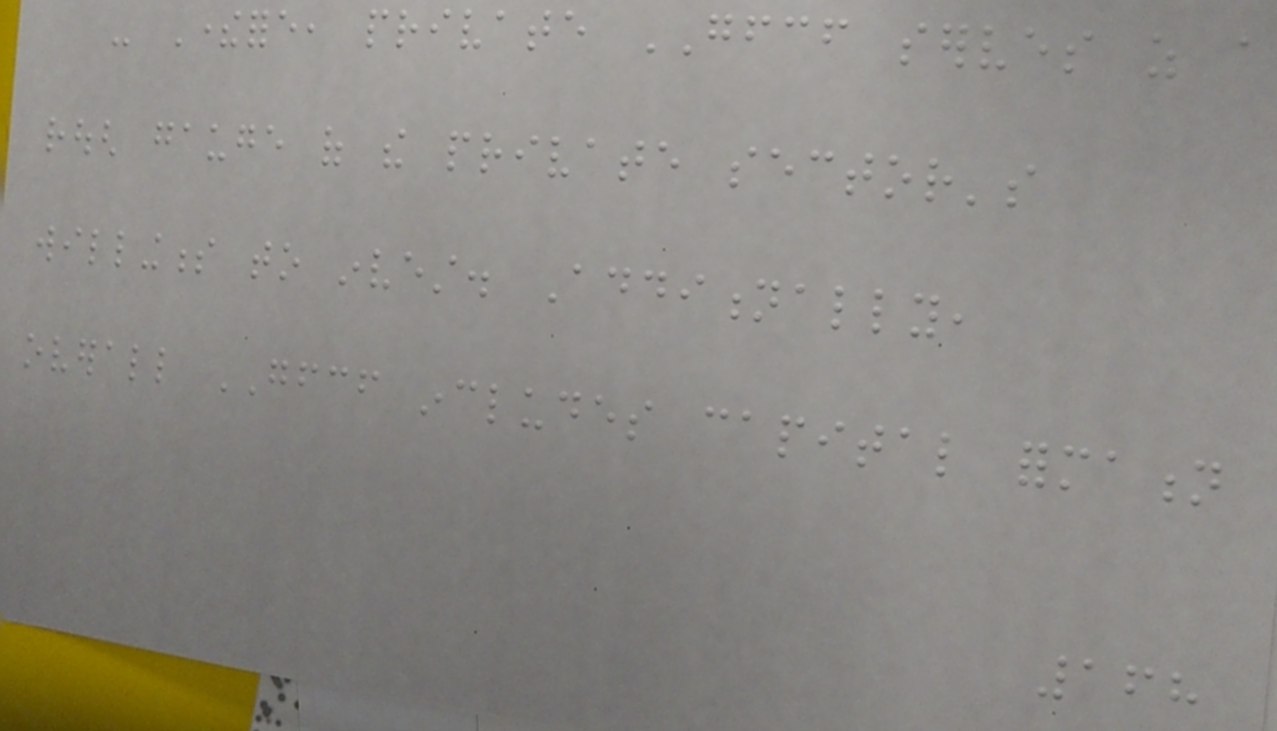- Therefore, private GFCF serves as a
rough gauge of the private sector's
willingness to invest. Additionally,
overall GFCF includes capital formation
168
